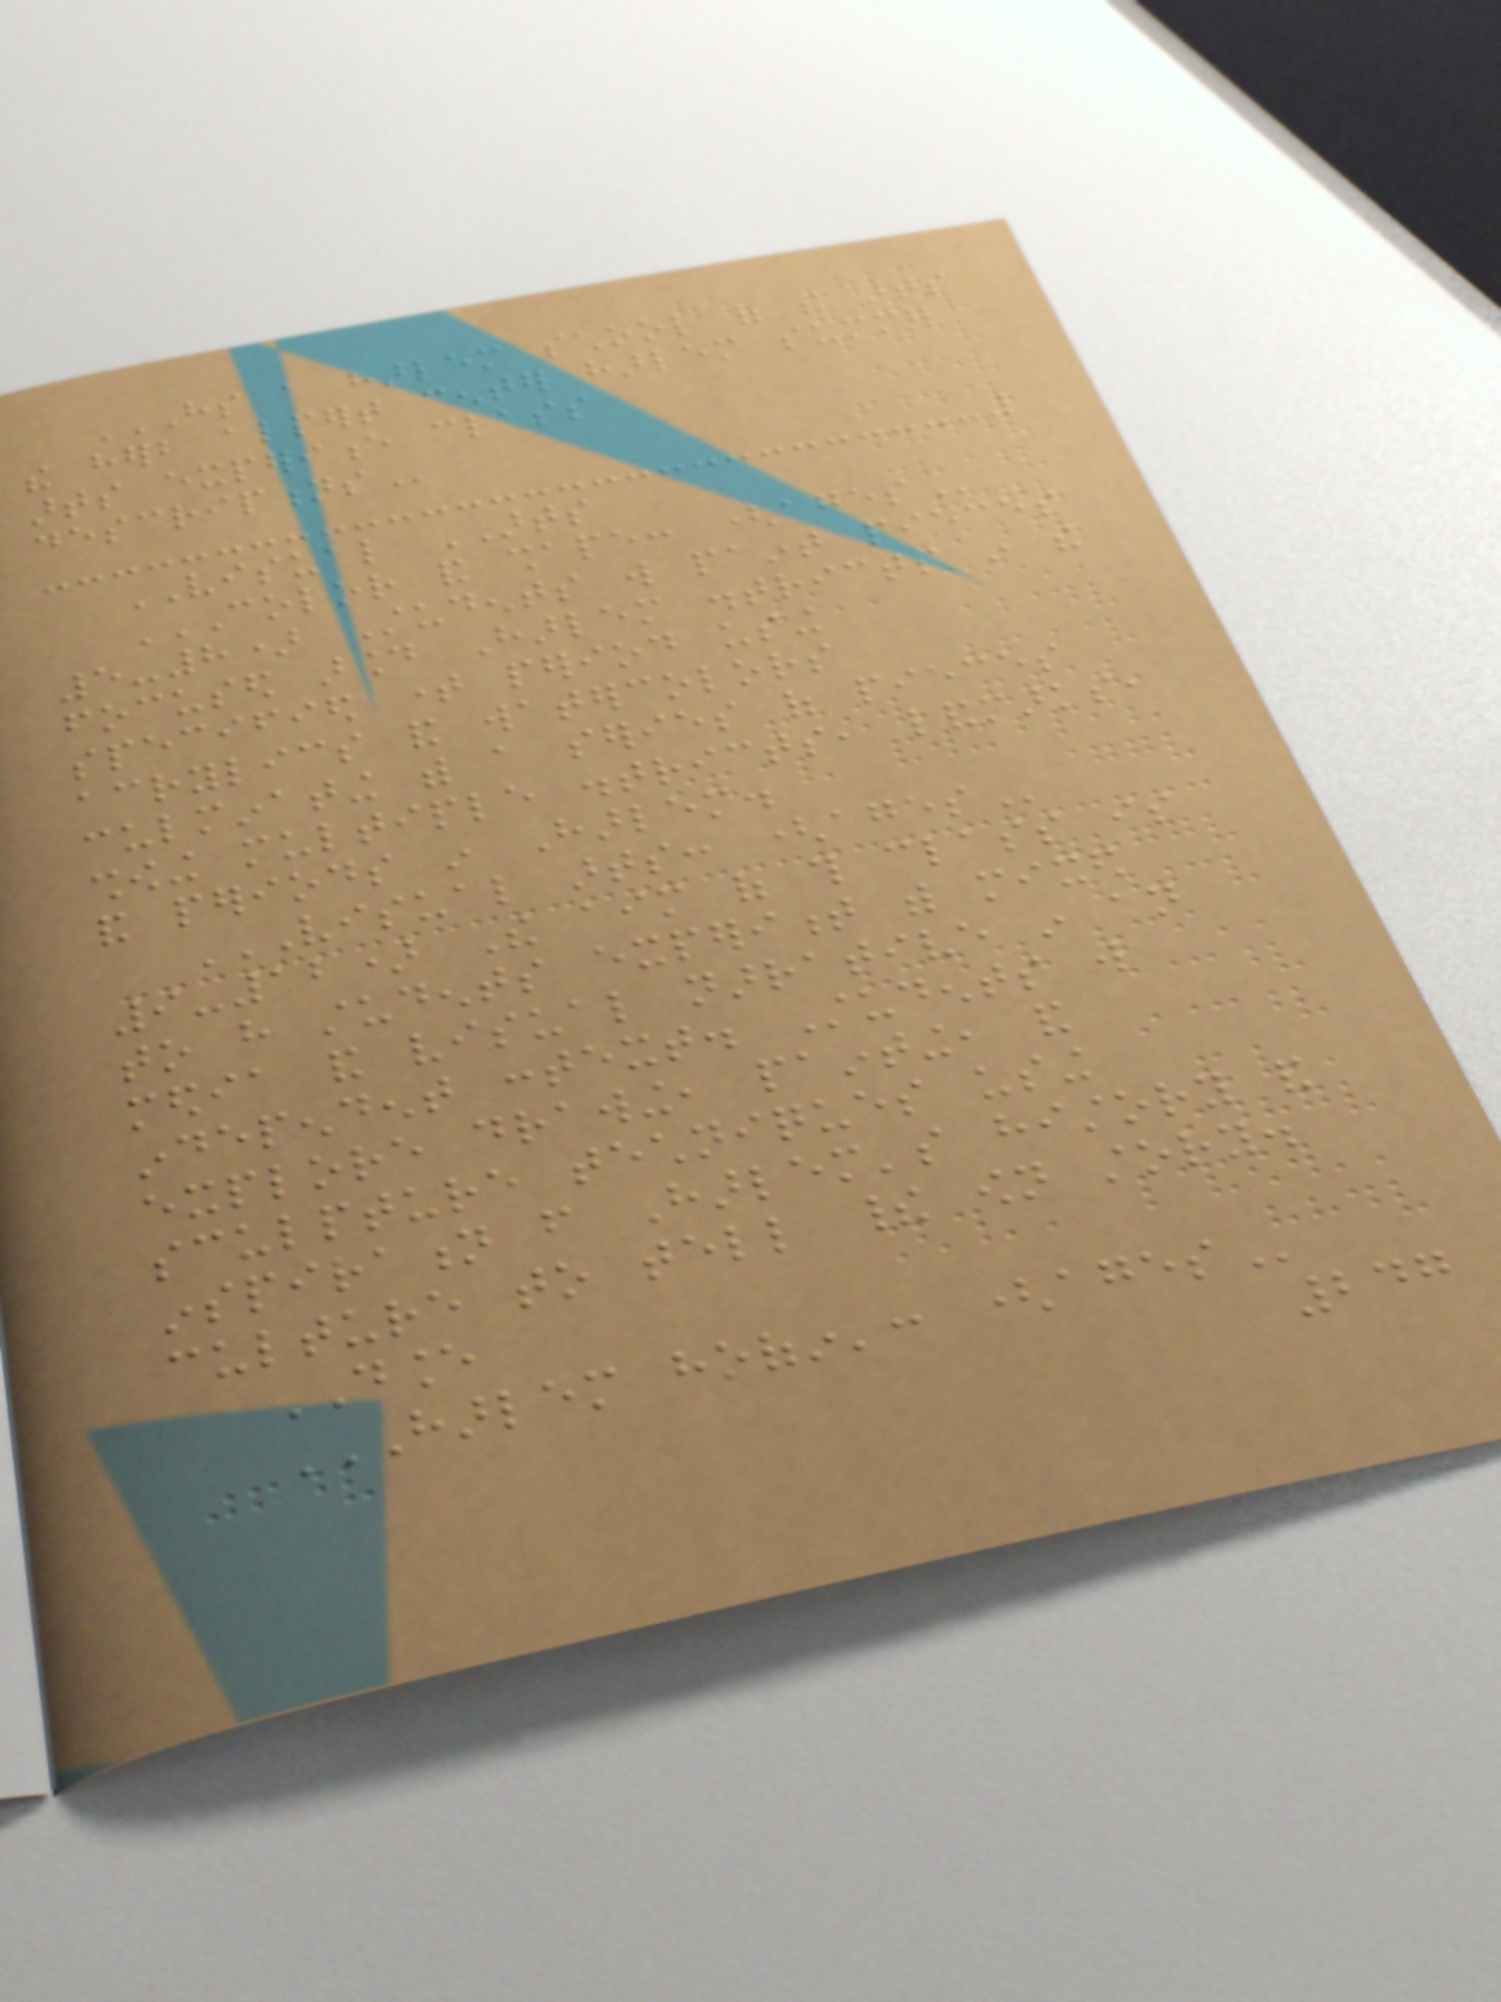HS A HARLEM SCHOOL OF THE ARTS
THE HERB ALPERT CENTER HARLEM SUMMER
ARTS EXPERIENCE CLASS
DESCRIPTIONS
VISUAL ARTS
COLOR AND SHAPE: (AGES
5-8) Students will paint pieces
focused around Harlem districts in the
specified time period using
acrylics and watercolors
culminating with a series of pieces
showing multiple districts, landmarks,
and periods in Harlem.
VISUAL ARTS: (AGES
9-12) The aim of this class is
to have students experiment with mixed
media and visual narrative in an
independent context. Students will
explore drawing, painting, and
sculpture techniques using
inspiration from Harlem's history and
culture to tell their own story.
DANCE
HARLEM HOOFIN': (AGES
247
